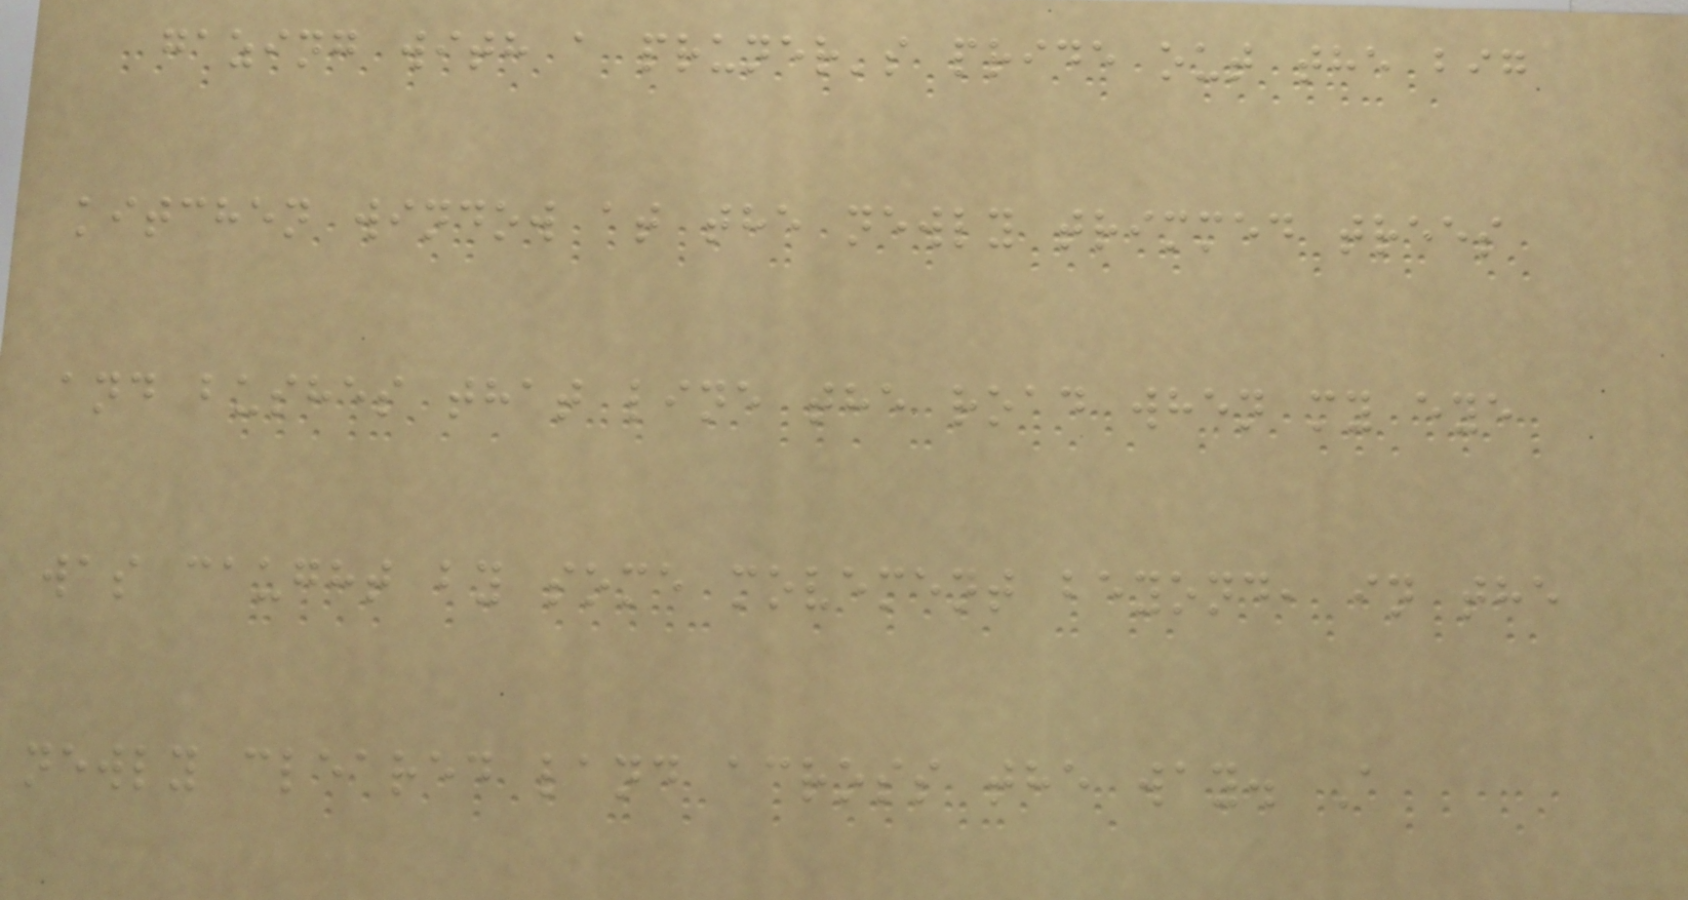gazing with a pruner's pride out the big
kitchen window at the newly trimmed trees
and bushes that line the road when my eye
was caught by some movement beyond, in the
newly cleared land across the way. A
